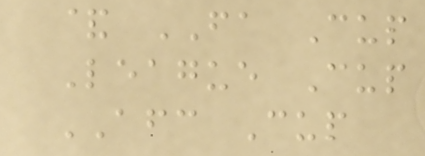& FA Cup
League Cup
AFC Cup
